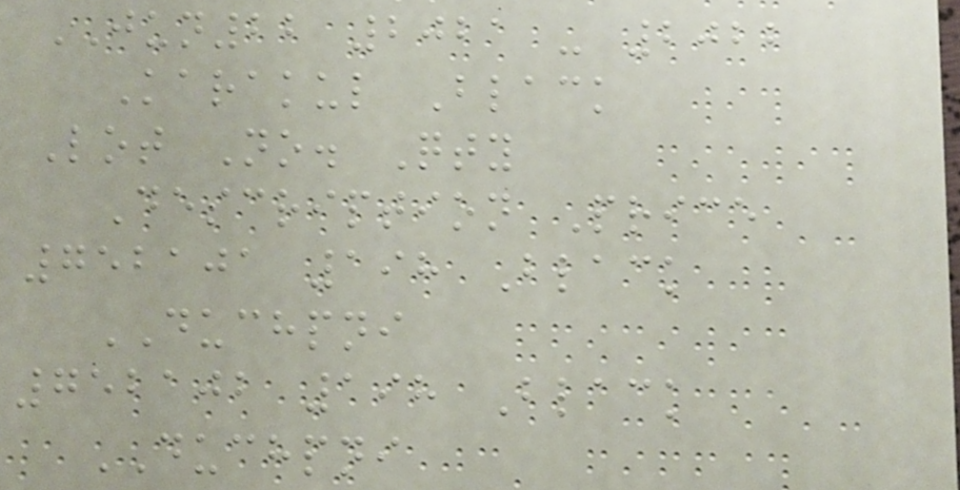JUN22 2021 - 2022
Karakul Black
Lot No. Qty
Description Price
752101 198 Black
DUCHPNI
752102 198 Black
DUCHPNI
